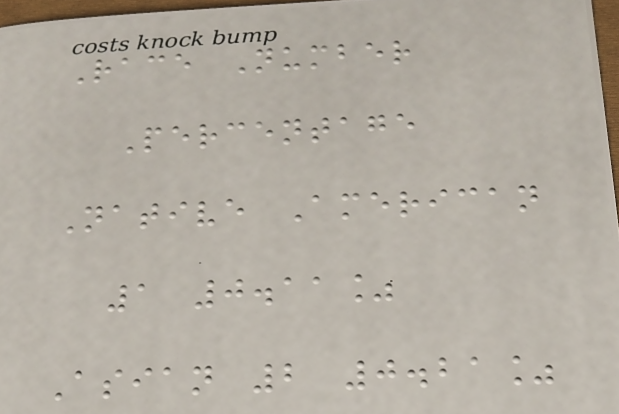Race Number
Percentage
Native American
1 0.11%
Asian 2 0.21%
